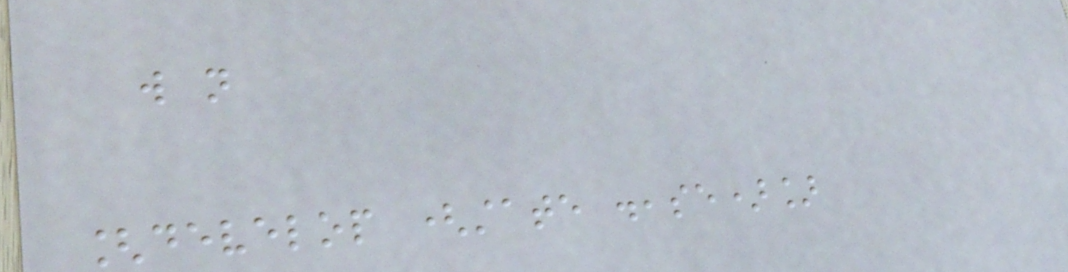will not
[develop (state disease)]
